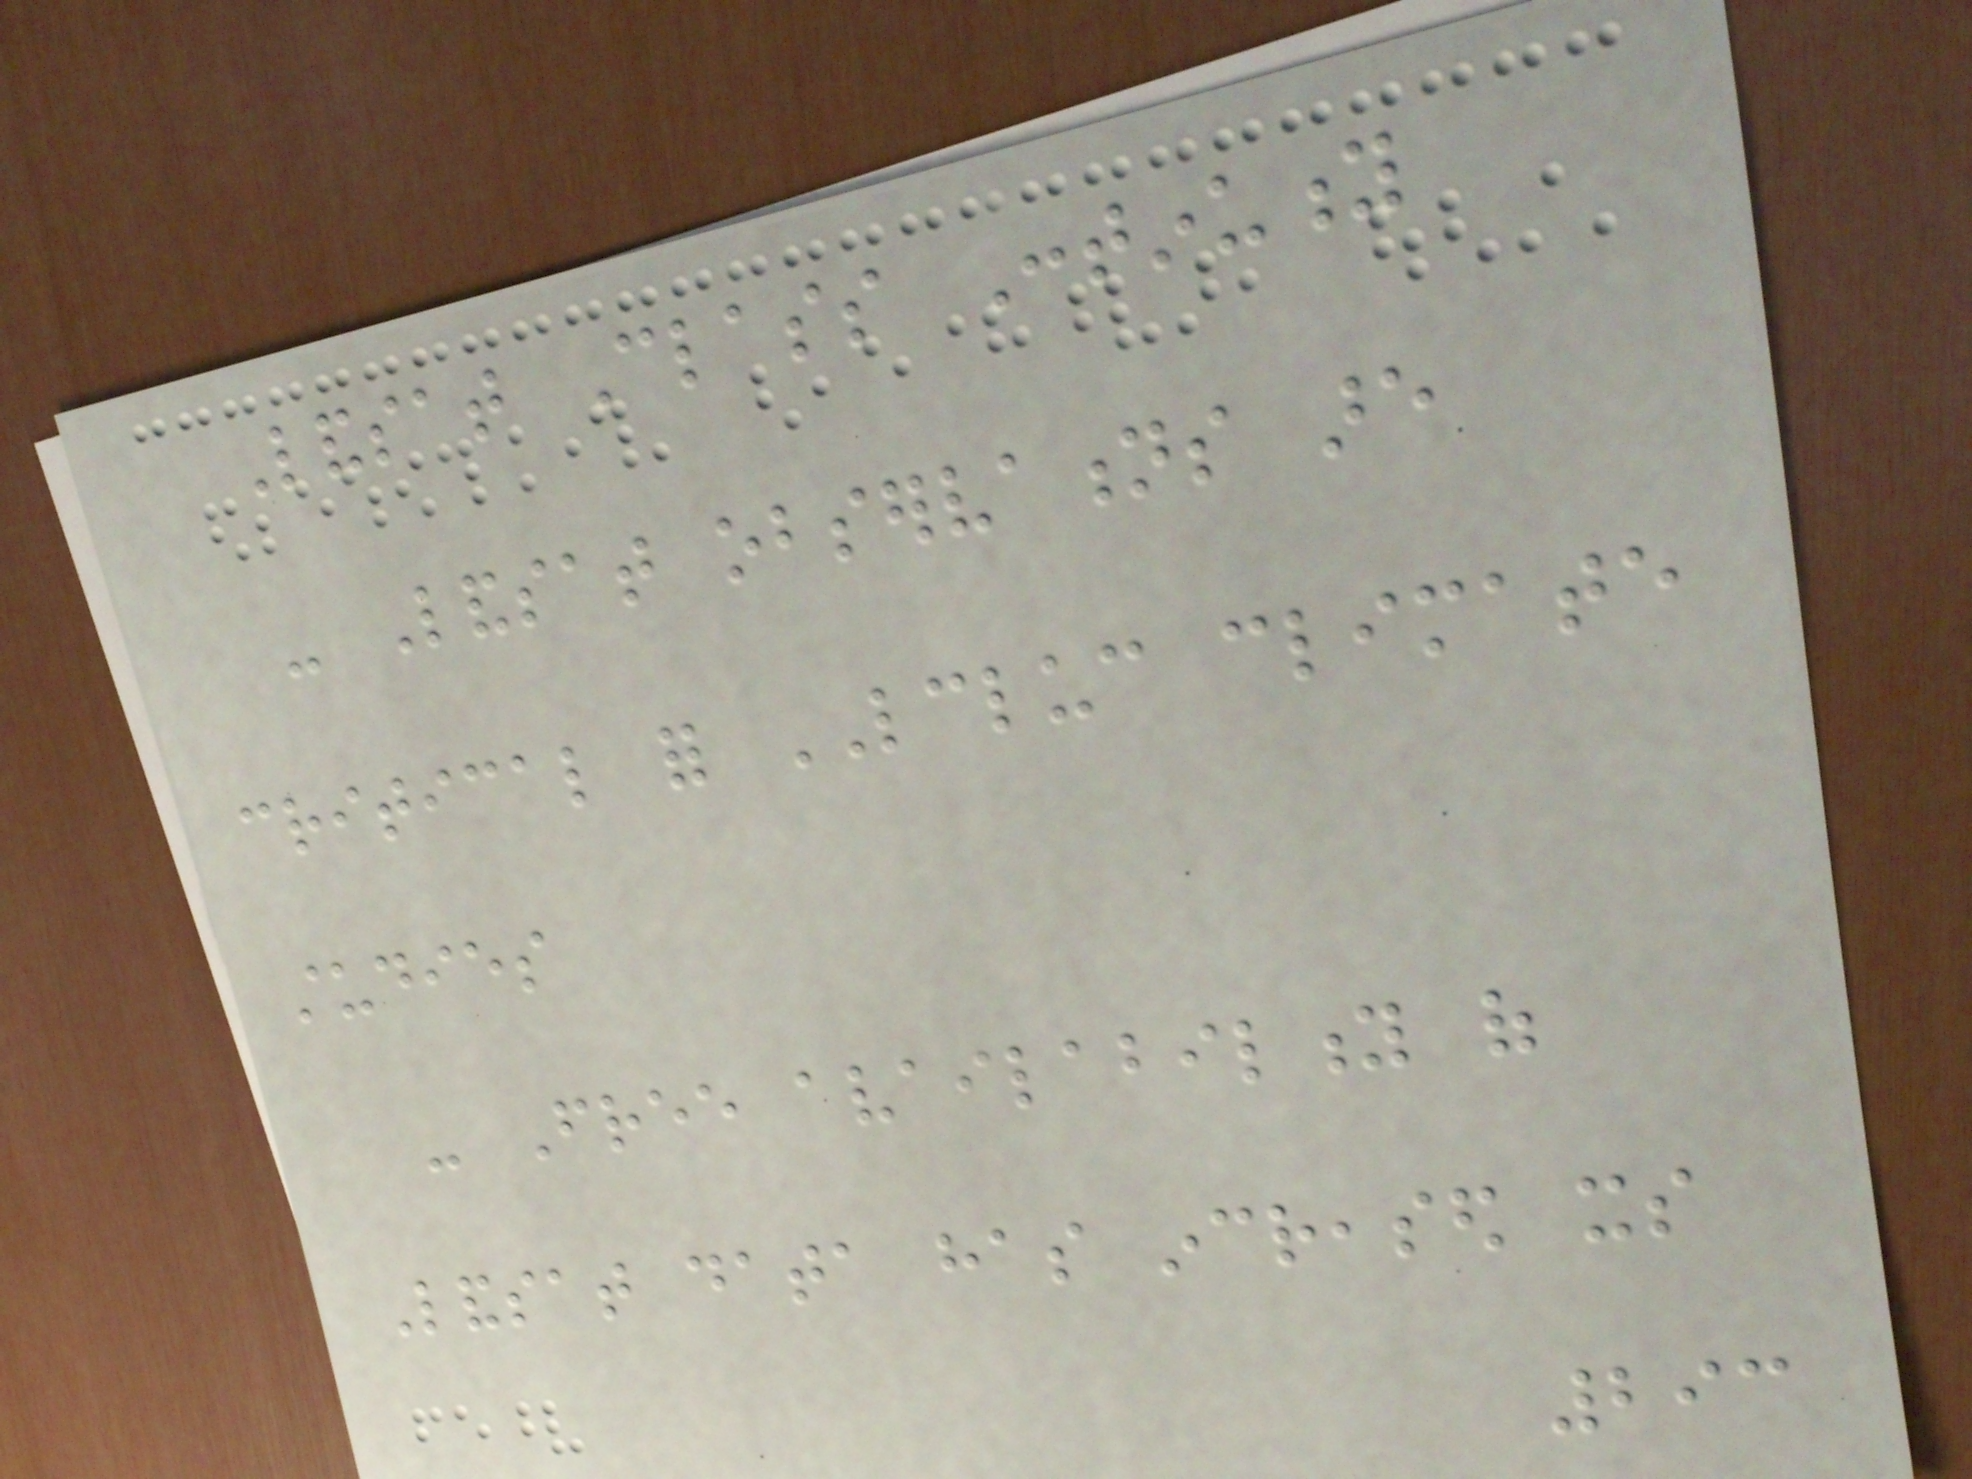Landsat Class Continuity
- Landsat observations are
critical for LCLUC climate
studies
- Free availability of
Landsat data has increased its
293
